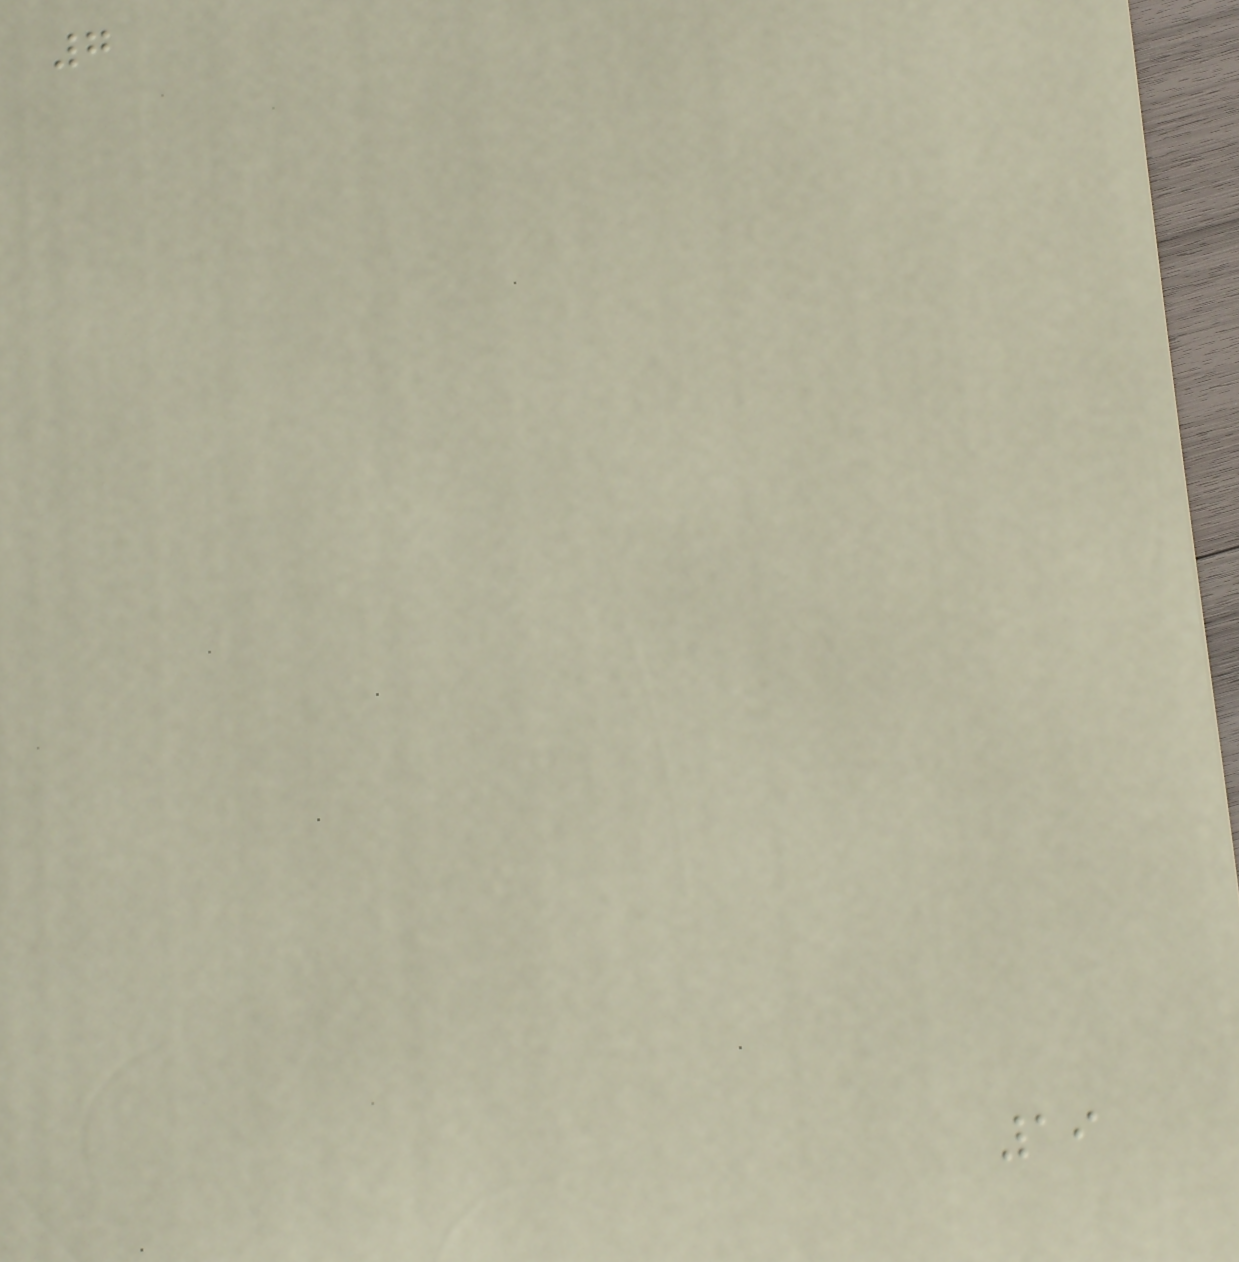7
19
